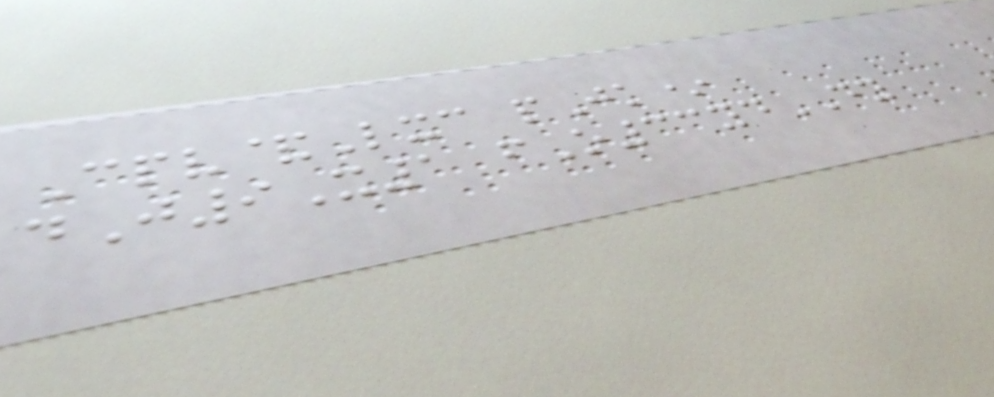Cpv&Lxc pJk*
dJ9X1 fO33ydDY
